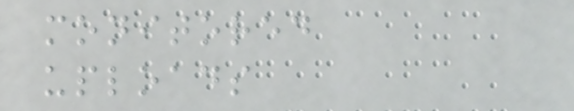monitored
uploads
